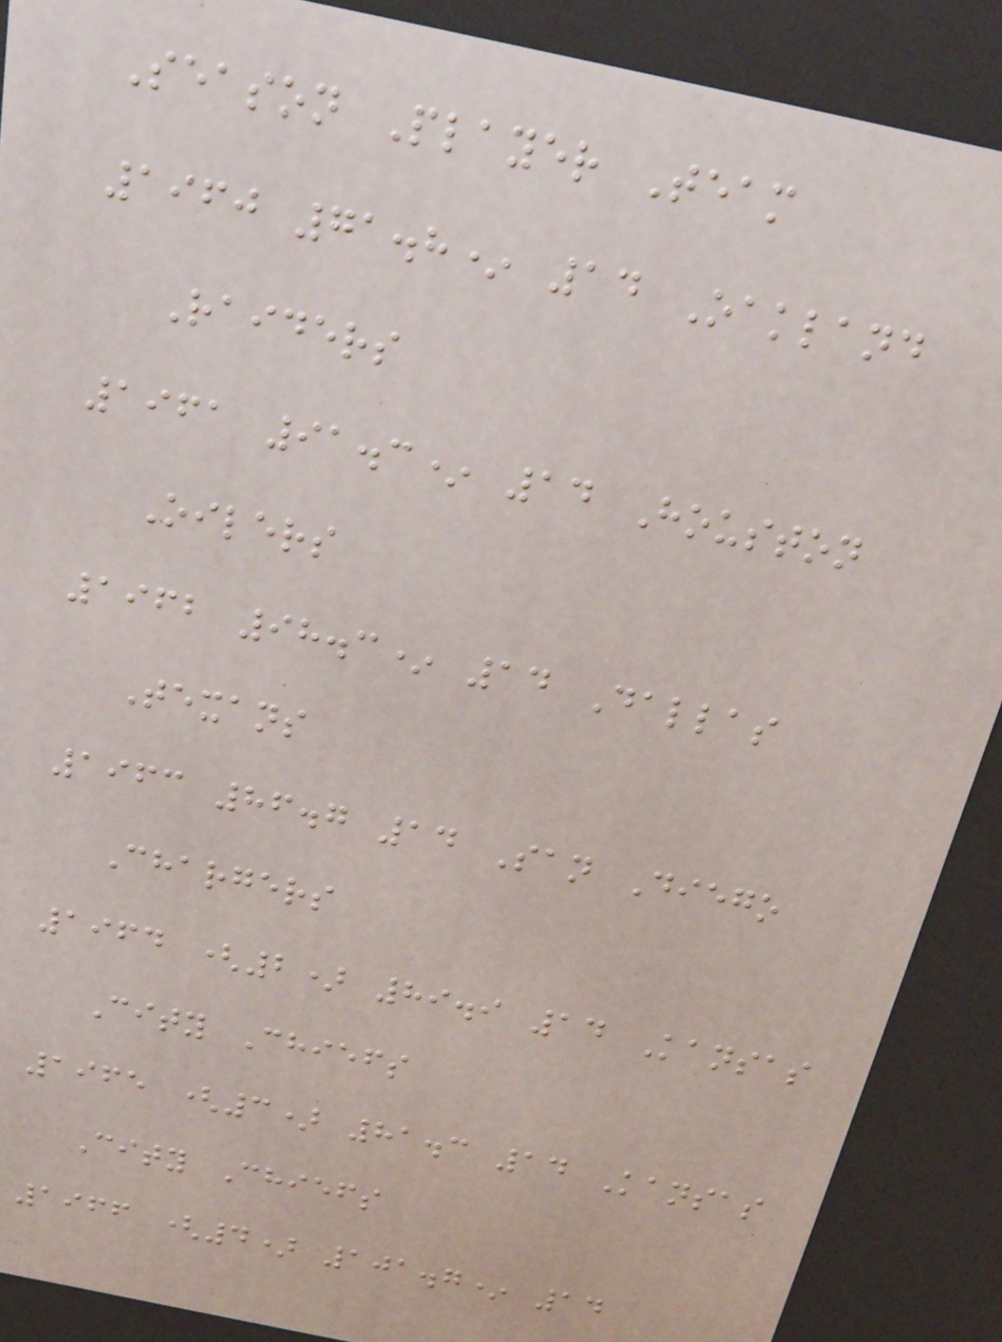Season Player Team
1960 71.8* 14 Oakland
Raiders
1961 91.3* 14 Houston
Oilers
1962 98.3* 14 Dallas
Texans
1963 86.7 14 San Diego
Chargers
1964 (2) 89.9 14 Kansas
City Chiefs
1965 (3) 81.3 14 Kansas
City Chiefs
1966 (4) 101.7* 14
